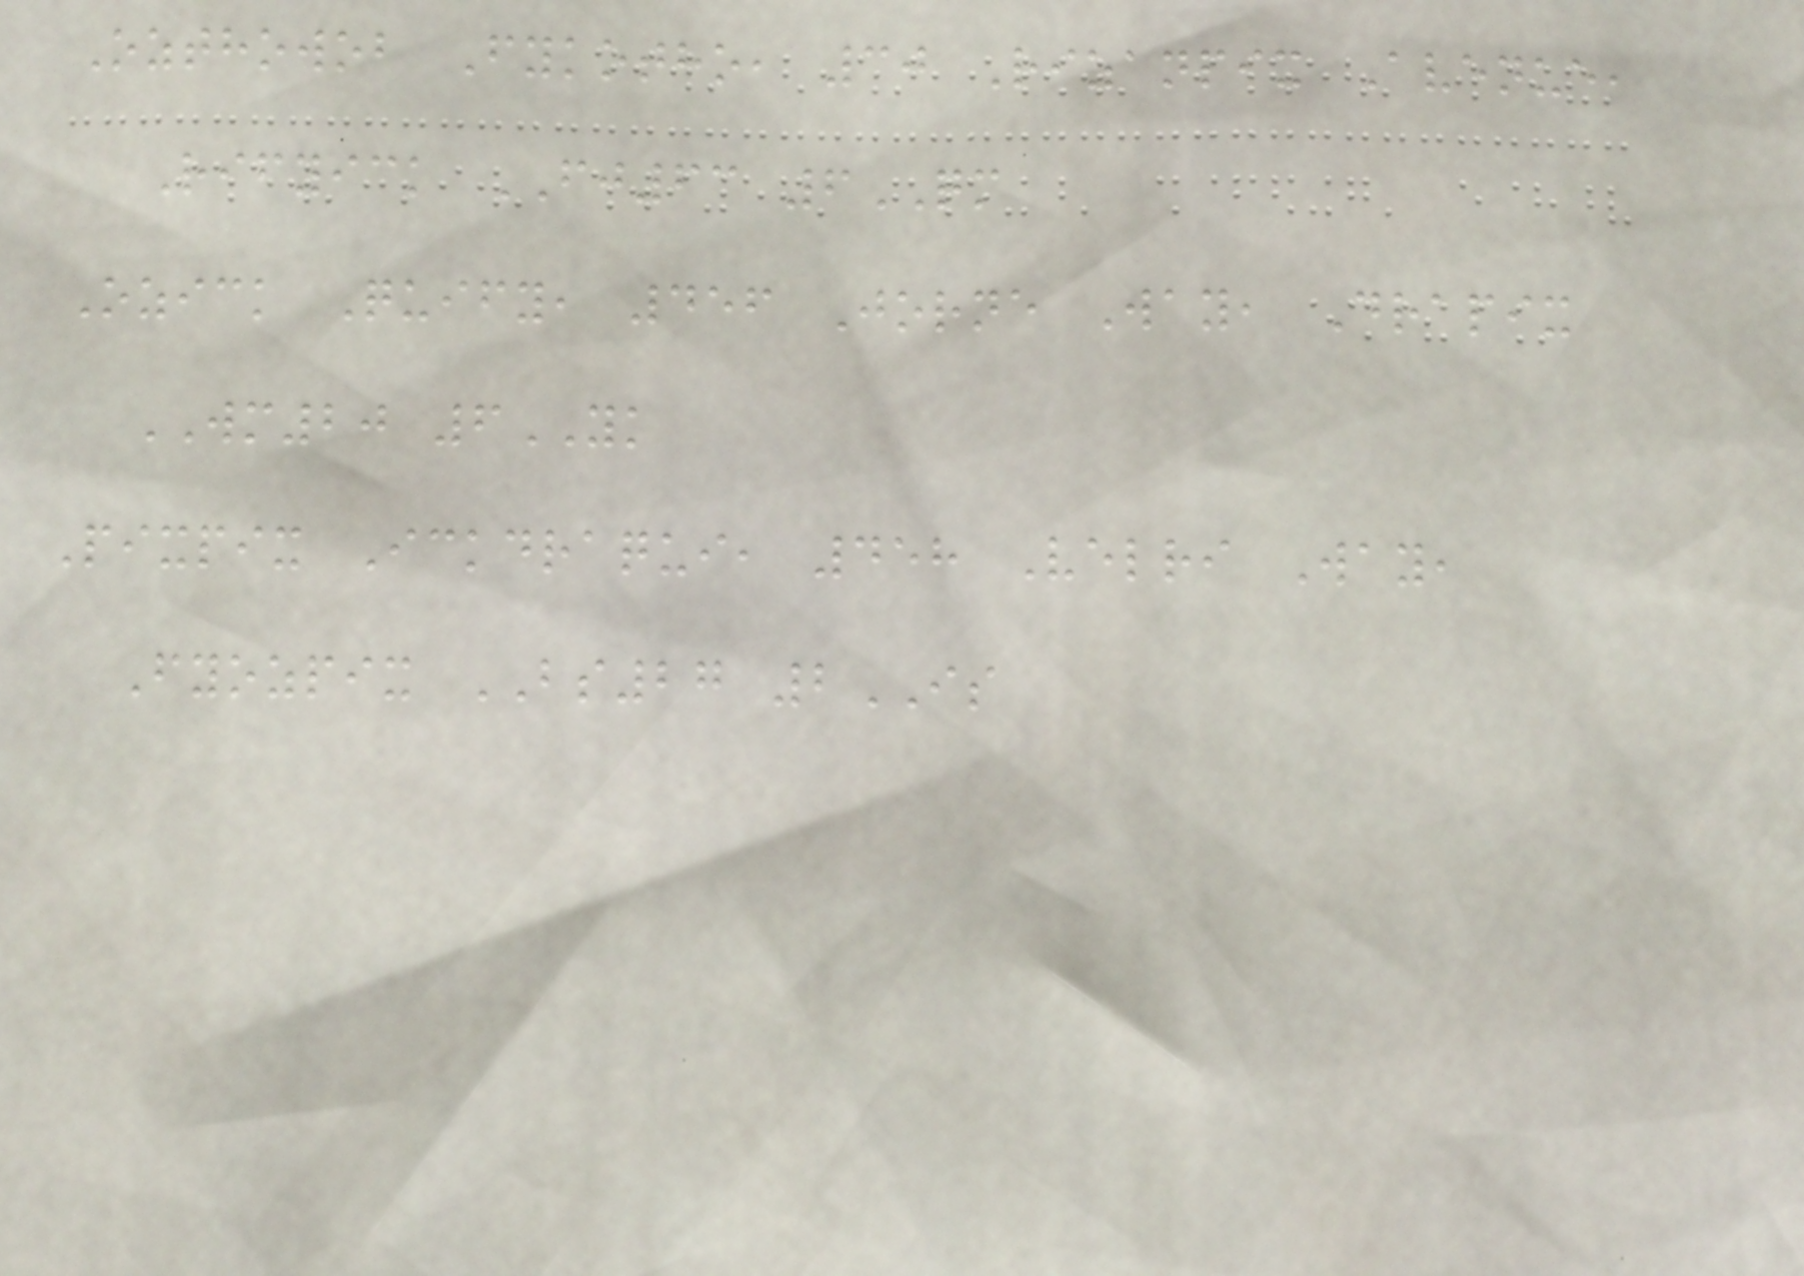Ozthowob Fykotho, 30 Rizanpix Avenue,
Rifyick FJ63 6QM
Ozick Quify, 456 Jorne Way, Drapix
WM20 6YK
Pixpix Ickdraqui, 458 Velri Way,
Fyozpix BS27 2IS
